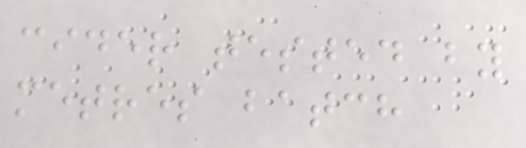cider tested by
metres batch
